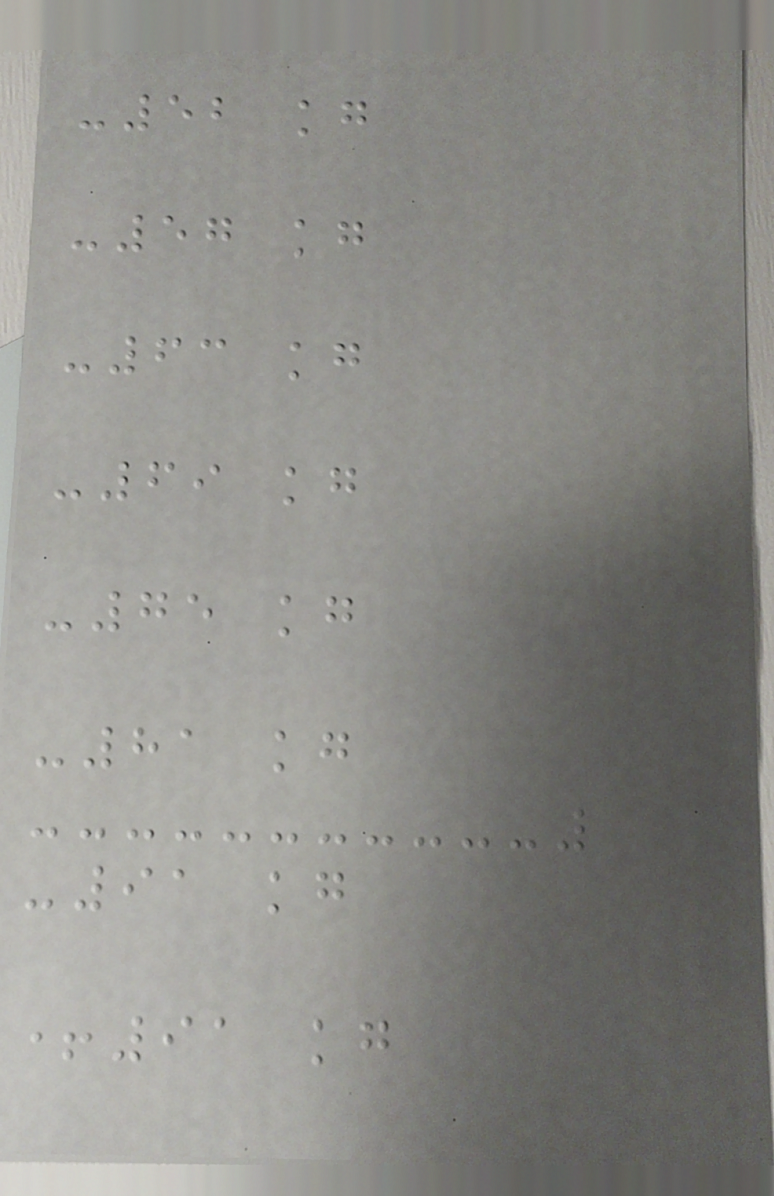-52 kg
-57 kg
-63 kg
-69 kg
-75 kg
-81 kg
-91 kg
+91 kg
